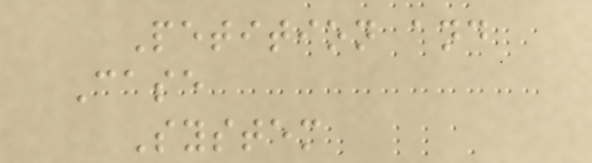Petition and
Case
System
